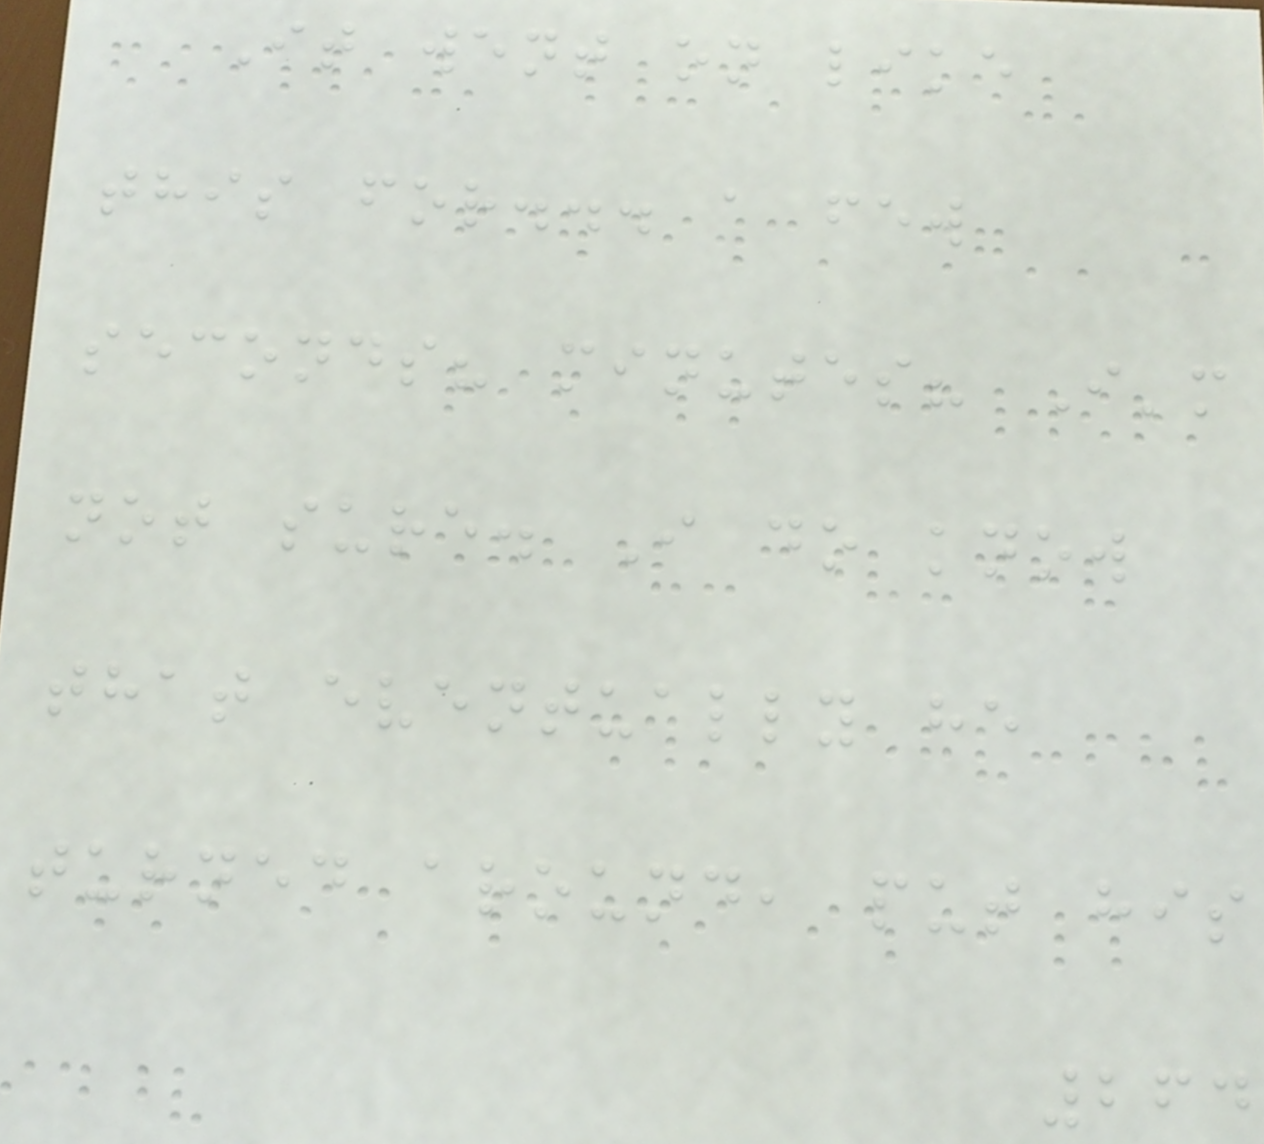It went on like
this for... a few
seconds? minutes? I'm
not sure. I do know
that eventually he
turned around, put his
264
